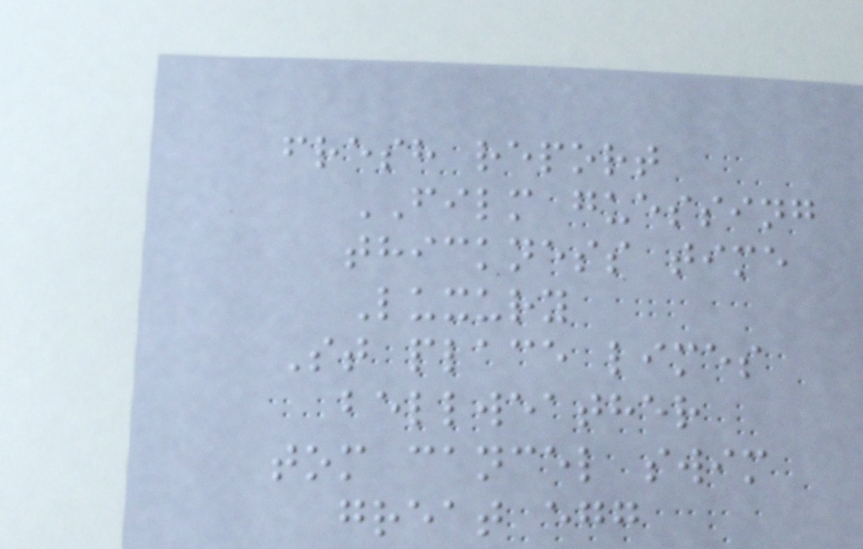fresh report
FILM guessing
thickness time
Luxury
St place limes
bellweather
tom cancel swim
great egg
